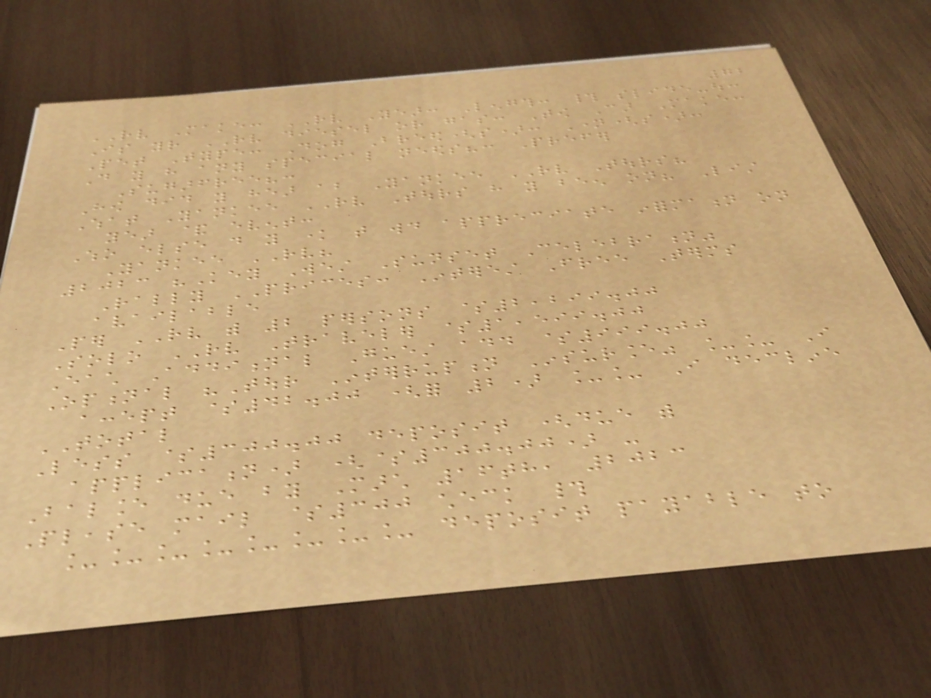72
RV Make: RV Year: Length: # slide-out:
Is your RV diesel or gas: Tow Car Make:
Pet Type: Dog Breed(s): Name(s):
Do you have any special needs?: Prefer
Sugarfree?:
How did you hear about Yankee RV Tours?
What Yankee RV Tours have you been on? List
year & event:
Who else do you know that would appreciate information on
Yankee RV?
2023 "Key West Sunset Celebration"
Rally PRICES: Interest Free Terms
available
Per RV with 2 persons $2,299.00
Solo RV Traveler $1,599.00
Each Additional Guest add $999.00
Optional "Tour Interruption Insurance" __ I
accept $42.00 (for 2) __ I decline
TOTAL
Less $300.00 deposit (due with
application) ($300.00) -
Balance due by March 16th, 2023
Please mail $300 check #
________ deposit payable to
